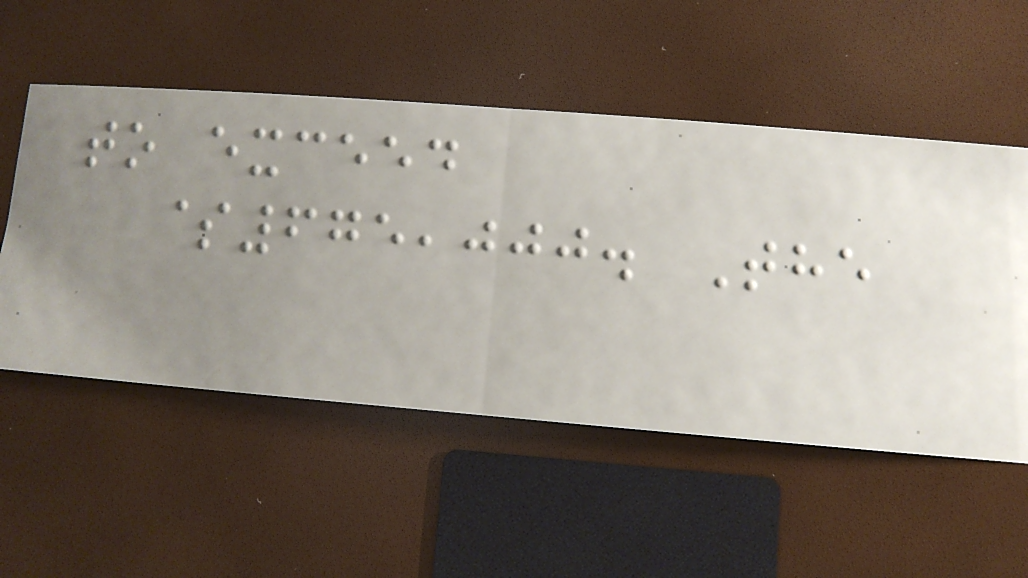to exceed
$675,000. The
